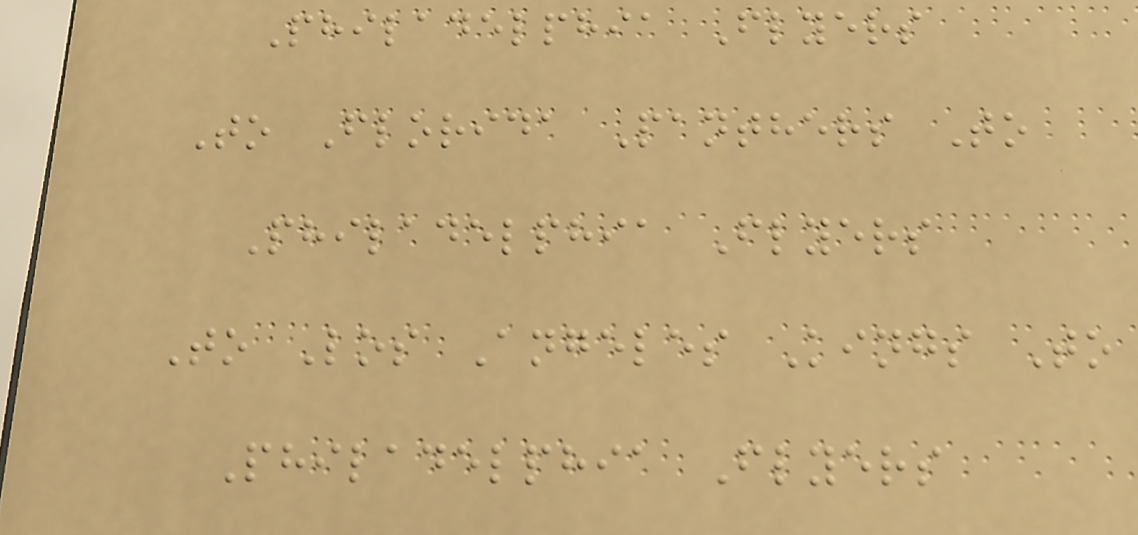Philadelphia Flyers
To Florida Panthers To
Philadelphia Flyers
To Los Angeles Kings To
Philadelphia Flyers
